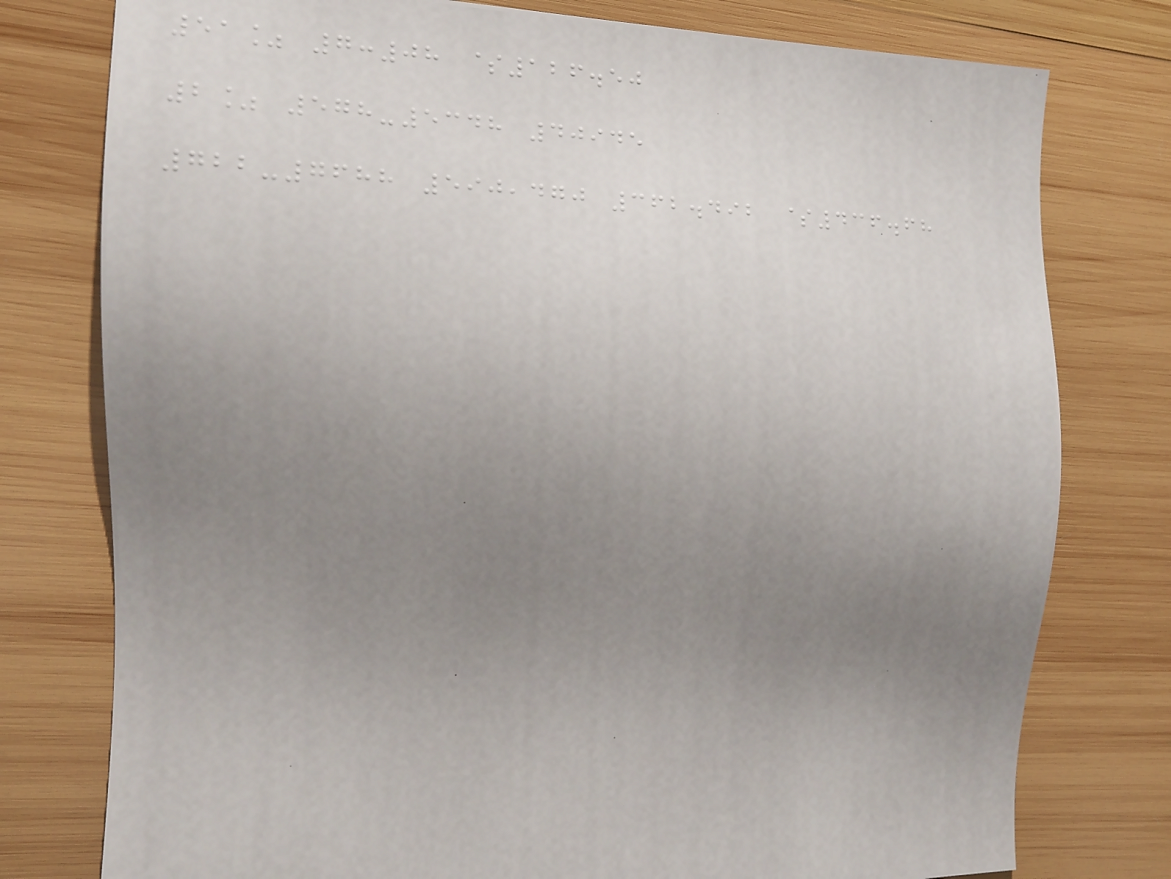51% 7:08 $126.50
2% 578-5348 40945
722-7688 590,470 362.492 $436.68
